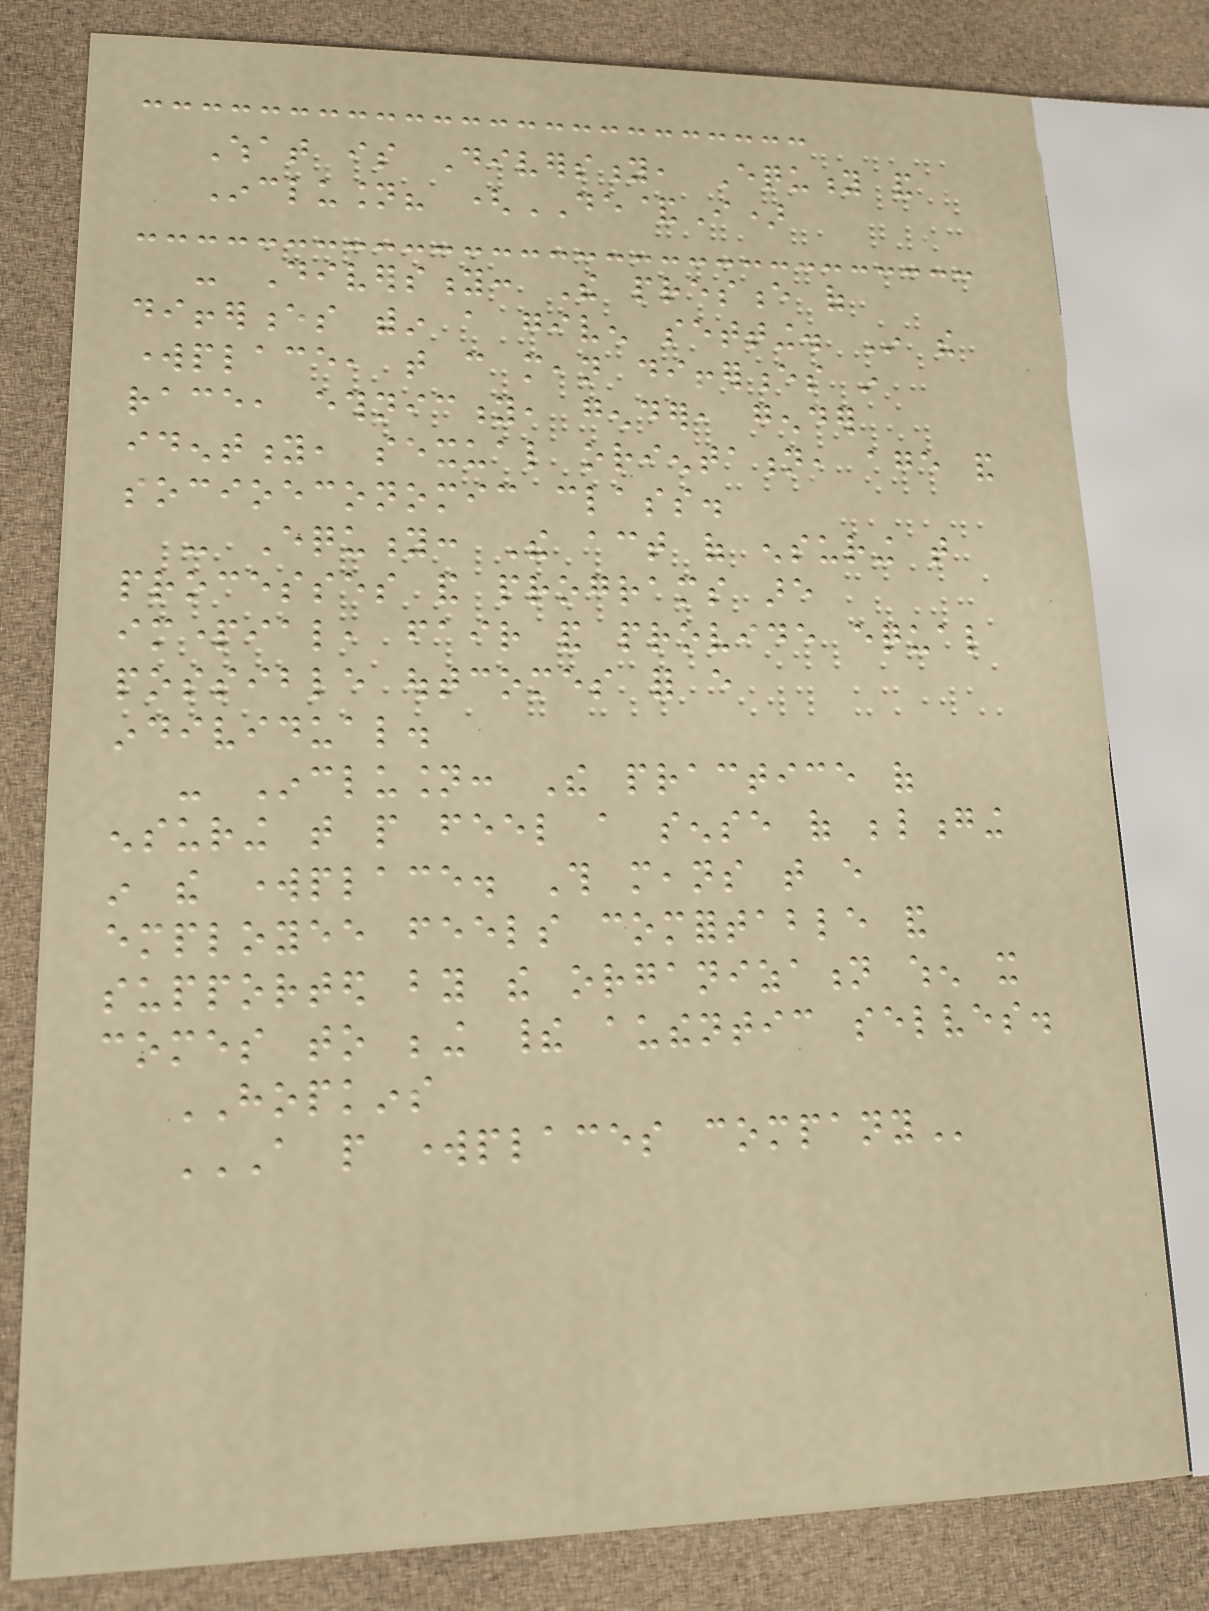What is Diversity, Equity and
Inclusion? (DE&I)
- Diversity: The presence of
differences within a given setting. In the
workplace, that can mean differences in
race, ethnicity, gender, gender
identity, sexual orientation, age and
socioeconomic class.
- Equity: The act of ensuring that
processes and programs are
impartial, fair and provide equal
possible outcomes for every
individual.
- Inclusion: The practice of
ensuring that people feel a sense of belonging
in the workplace. This means that every
employee feels comfortable and
supported by the organization when it
comes to being their authentic selves.
HOPKINS
A PEOPLE WORKPLACES COMPANY
